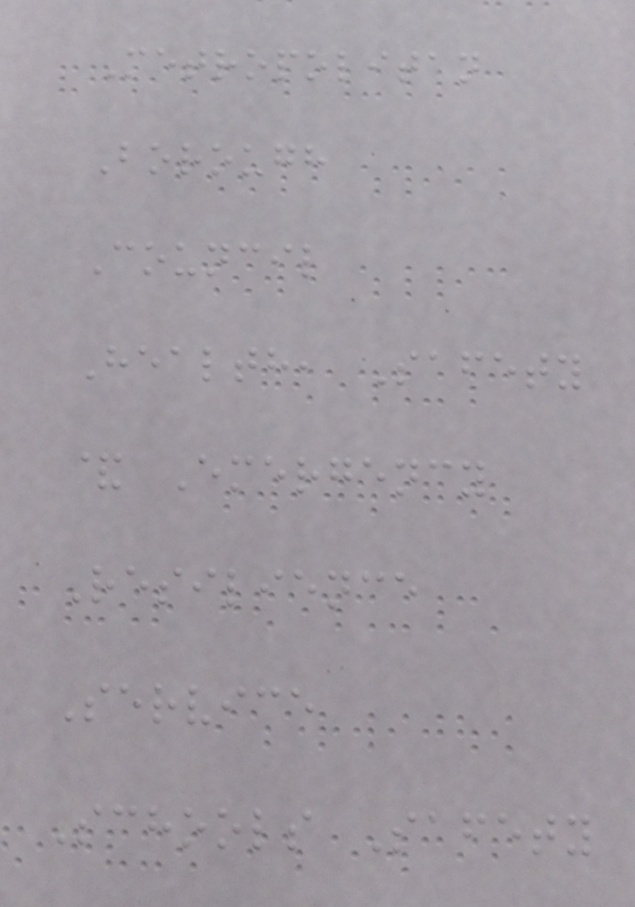Metropolitan
Borough
Council
Health, Safety
& Emergency
Resilience
Service
Schools Safety
